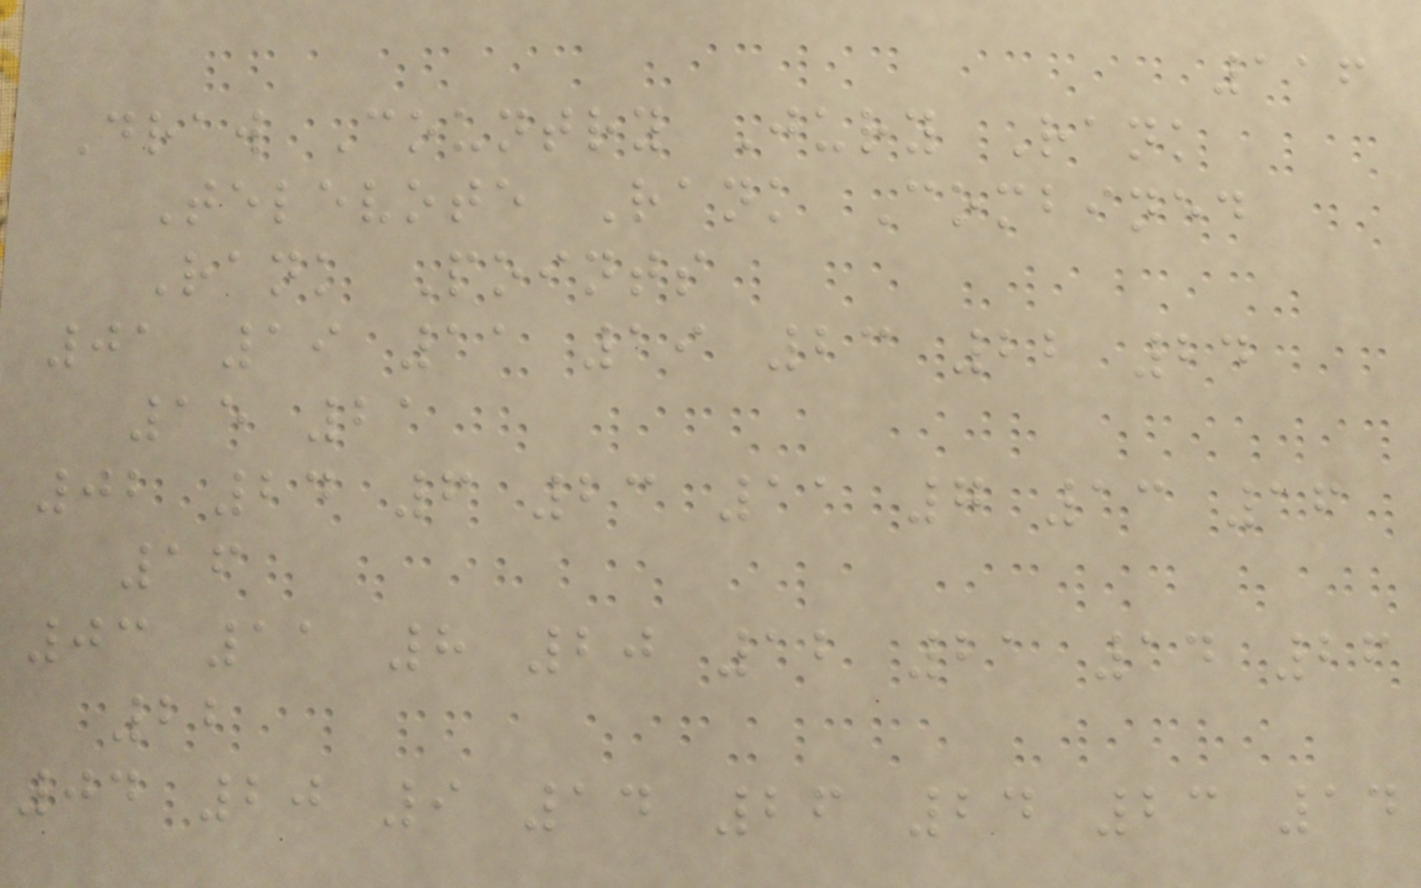116
Draw Country Jury Rank
Televote Rank Combined
Rank Points
01 19 11 19 23 22 24
15 21
02 24 6 23 11 7 13 16
16
03 11 8 20 12 21 14 26
22
04 20 9 14 26 24 23 14
